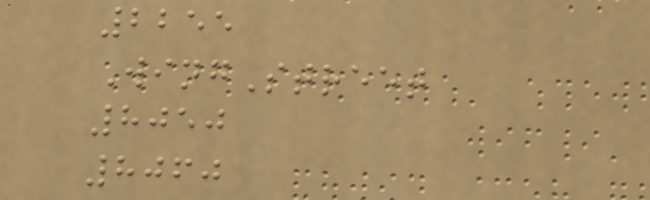2255
WingStreet
8050
8060
